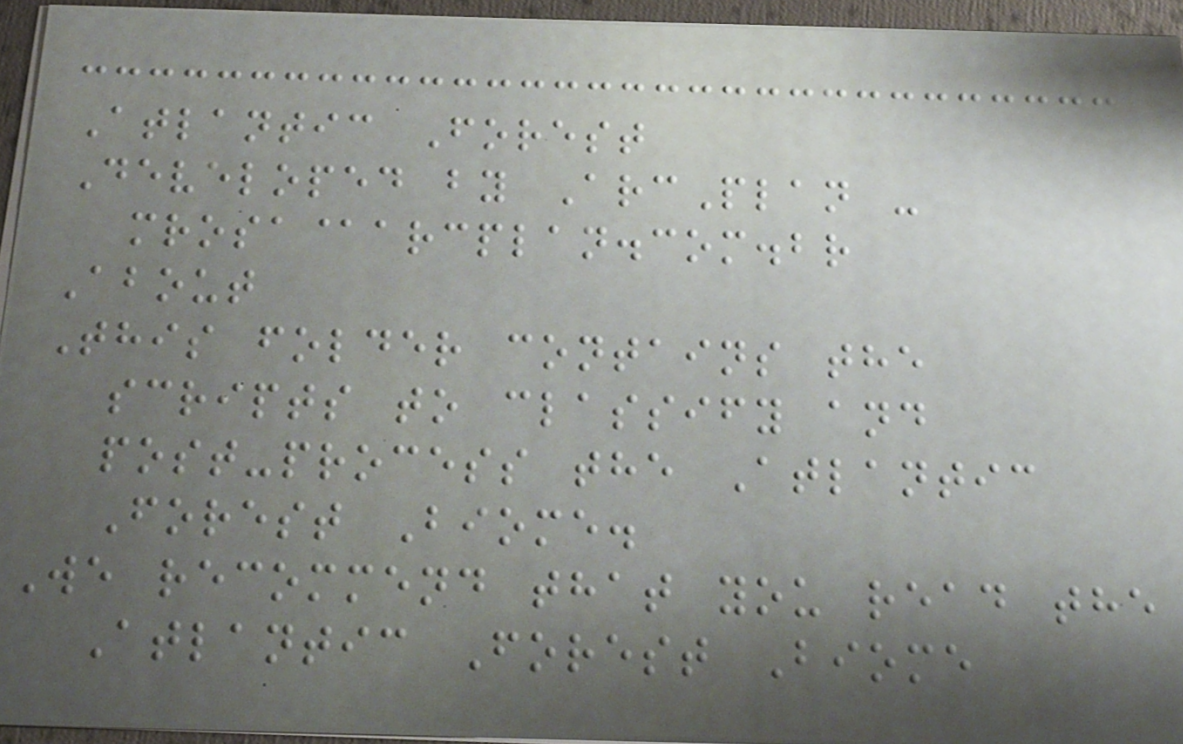Atlantic Forest
Developed by ArcPlan -
mrosa@arcplan.com.br
About
This folder contains the
scripts to classify and
post-process the Atlantic
Forest Biome.
We recommend that you read the
Atlantic Forest Biome
